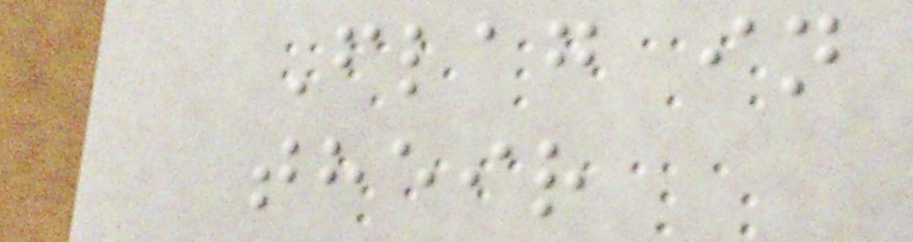Flag in
their
